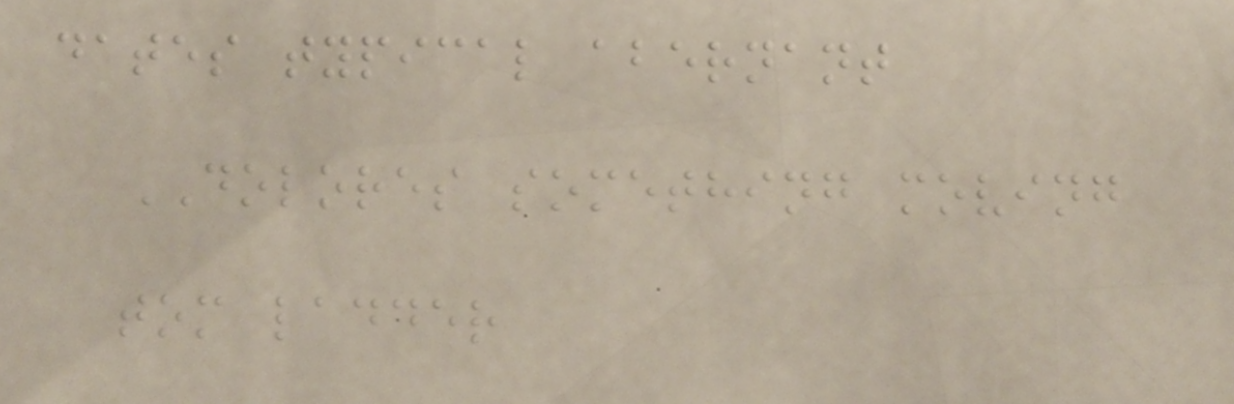dates typical abernant
DOLORES something moving
tom ladder
